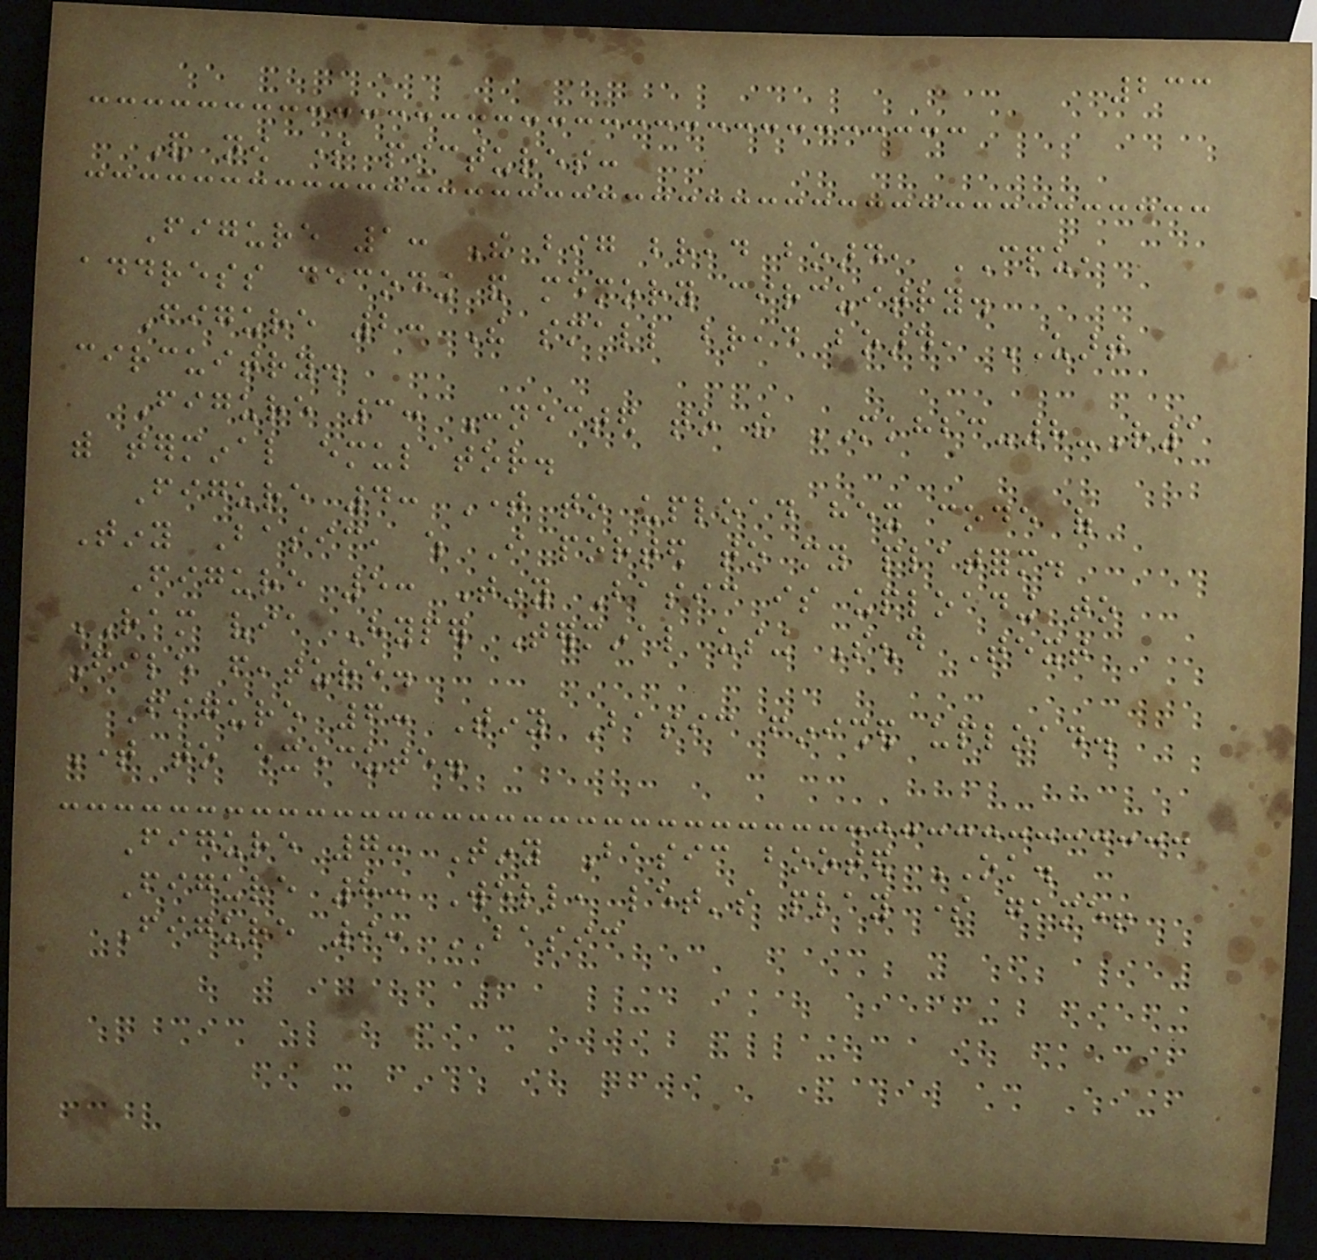233
And now some pictures:
Figure 1: The big bread board, CPU,
address decoding and memory circuitry.
Figure 2: The small bread board, UART
circuitry.
Figure 3: Connected to the MKHBC-8-R1
with terminal emulator.
Figure 4: Time to upload hex code of
Tiny Basic, which I ported to my platform.
Figure 5: Tiny Basic is uploading to
RAM via Hyper Terminal using Send Text
File feature.
Figure 6: Tiny Basic finished upload.
Time to execute.
Figure 7: Tiny Basic booted OK.
Figure 8: Well, let's play some game!
Figure 9: BASIC
